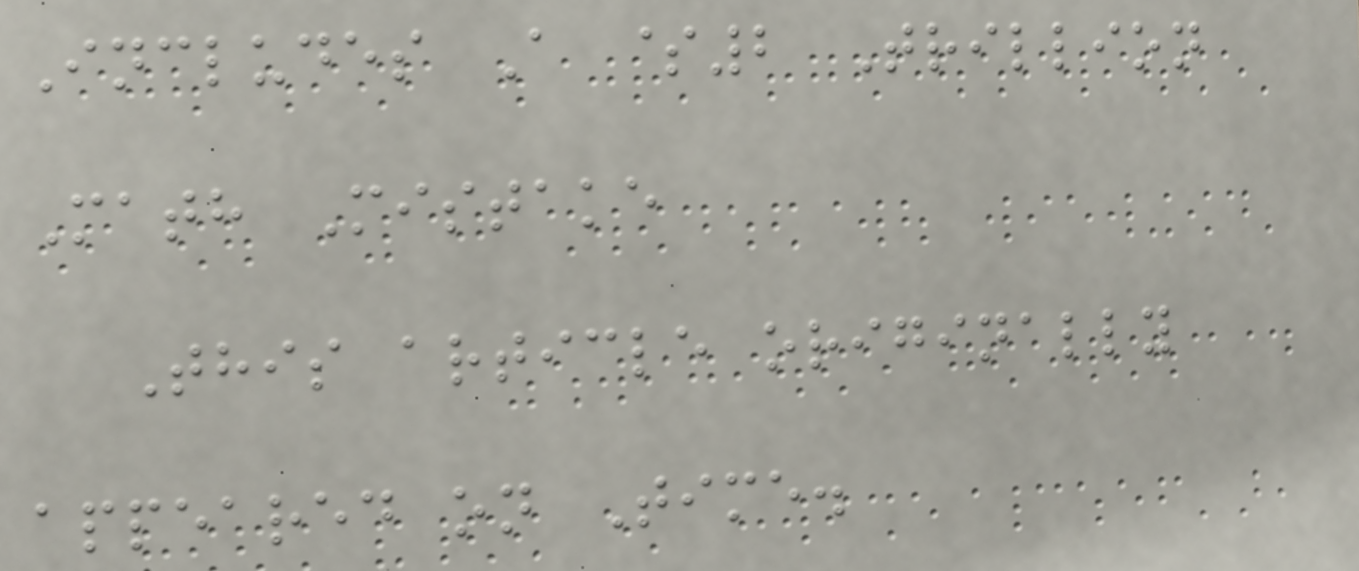Includes A $2 Trillion
Math Mistake
This article originally
appeared on Time.
